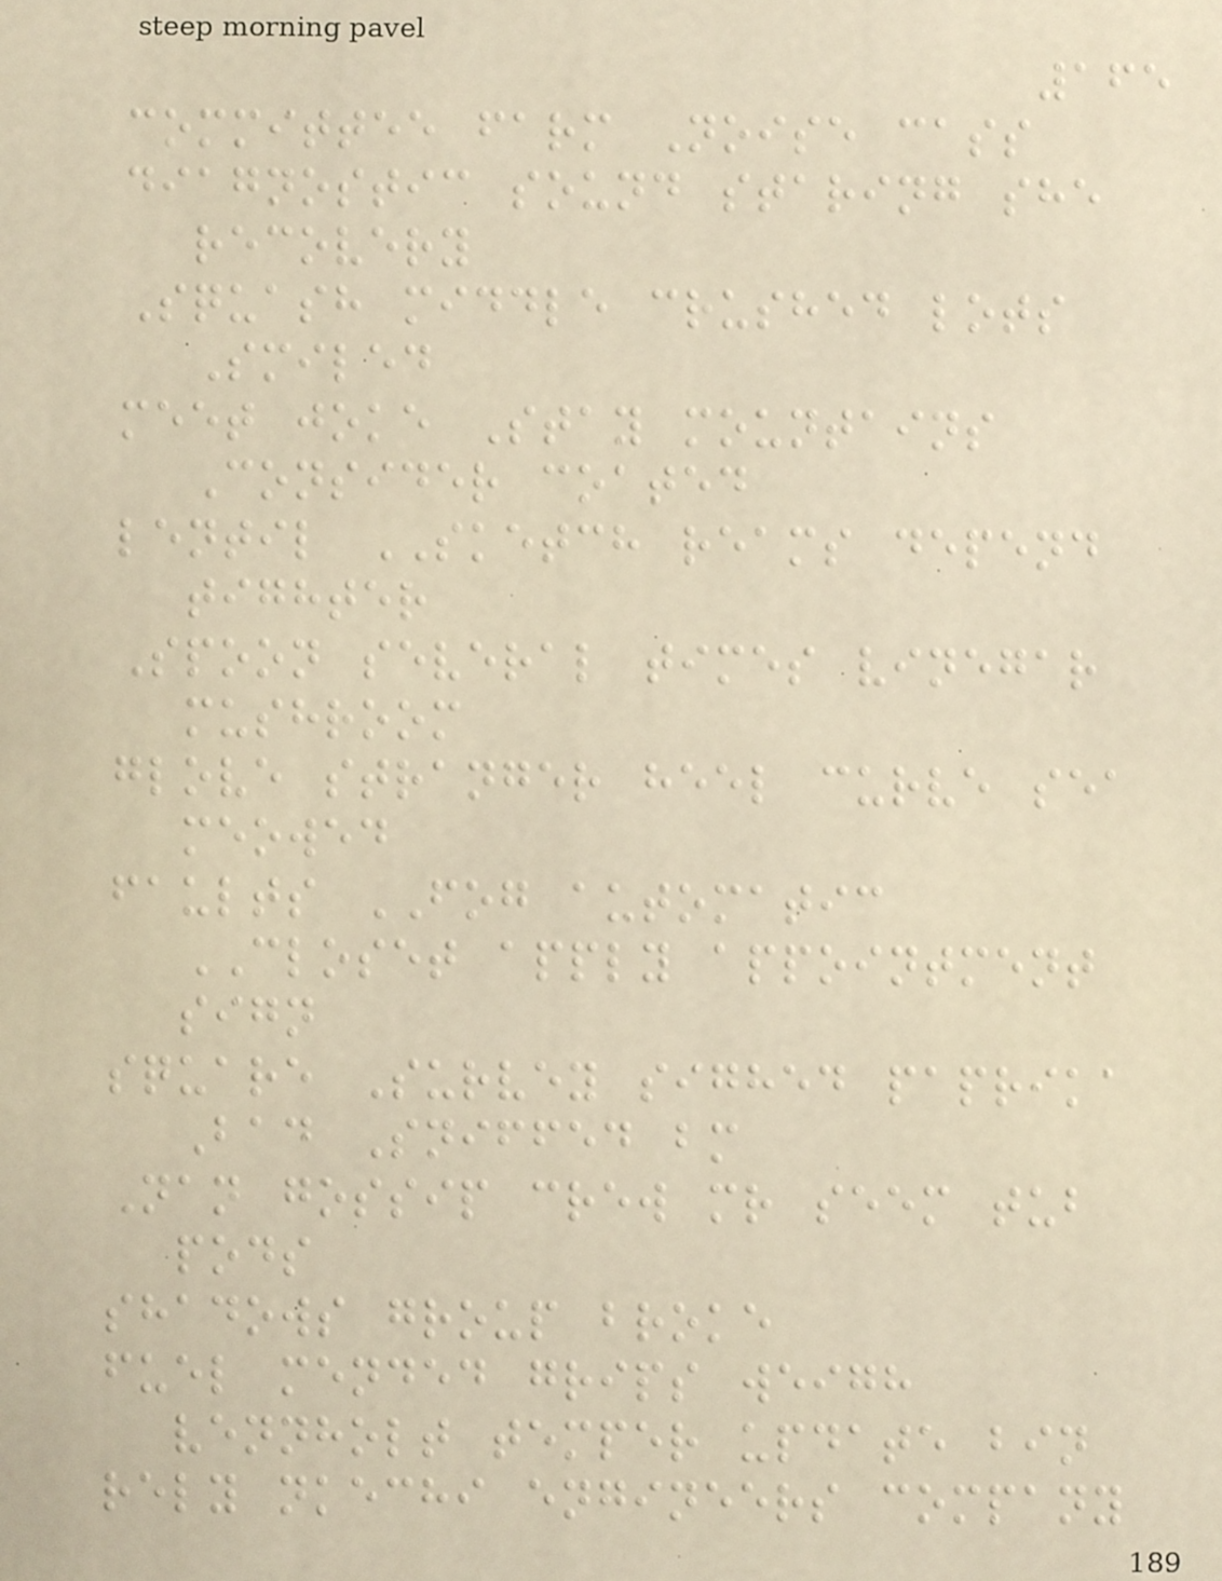165
committee farm Noise cass
diagnostic sound staring she
recovery
Squash middle crushed lots
Smiled
meet joke Stay mountains
Consider coated
lentil SKETCH reams depend
tighter
Spoon several times vinegar
mushroom
glove stranger heel curve sea
meowed
faults FOG automatic
CLOSET apply appointment
sign
square Survey sighed paprika
Bad Sniffed bm
Nan gossip crew mr seem tub
pods
shadows group broke
fuel mended grips weigh
vennholt temper update bin
rely nkechi engineers company
